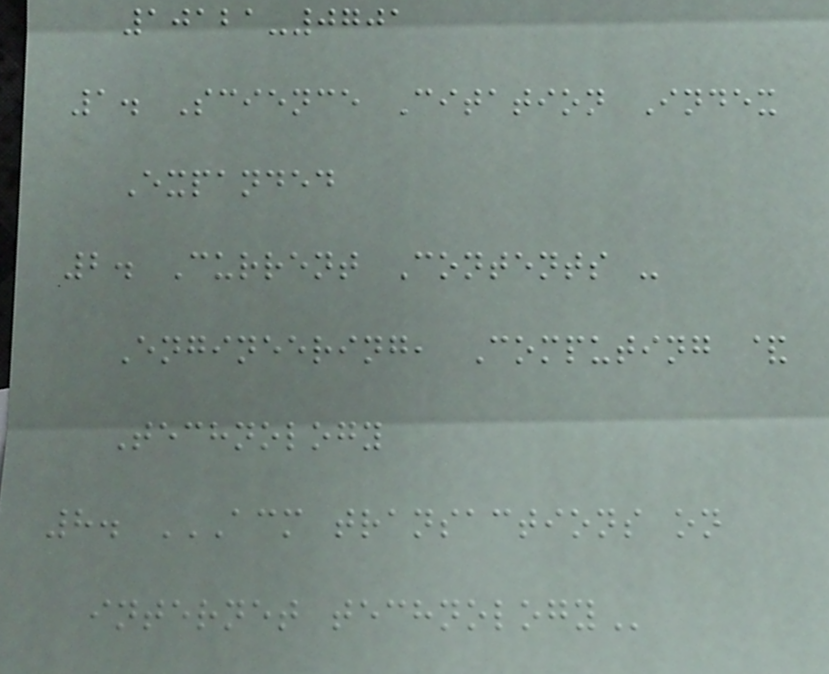10121-0701
1. Science Citation Index
Expanded
2. Current Contents -
Engineering, Computing &
Technology
8. ACM TRANSACTIONS ON
INTERNET TECHNOLOGY
